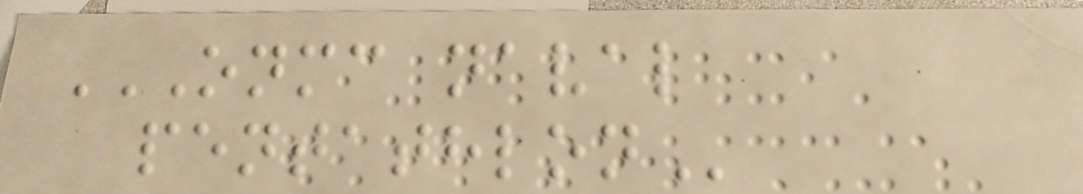ONMC NAVAL
PENTATHLON
